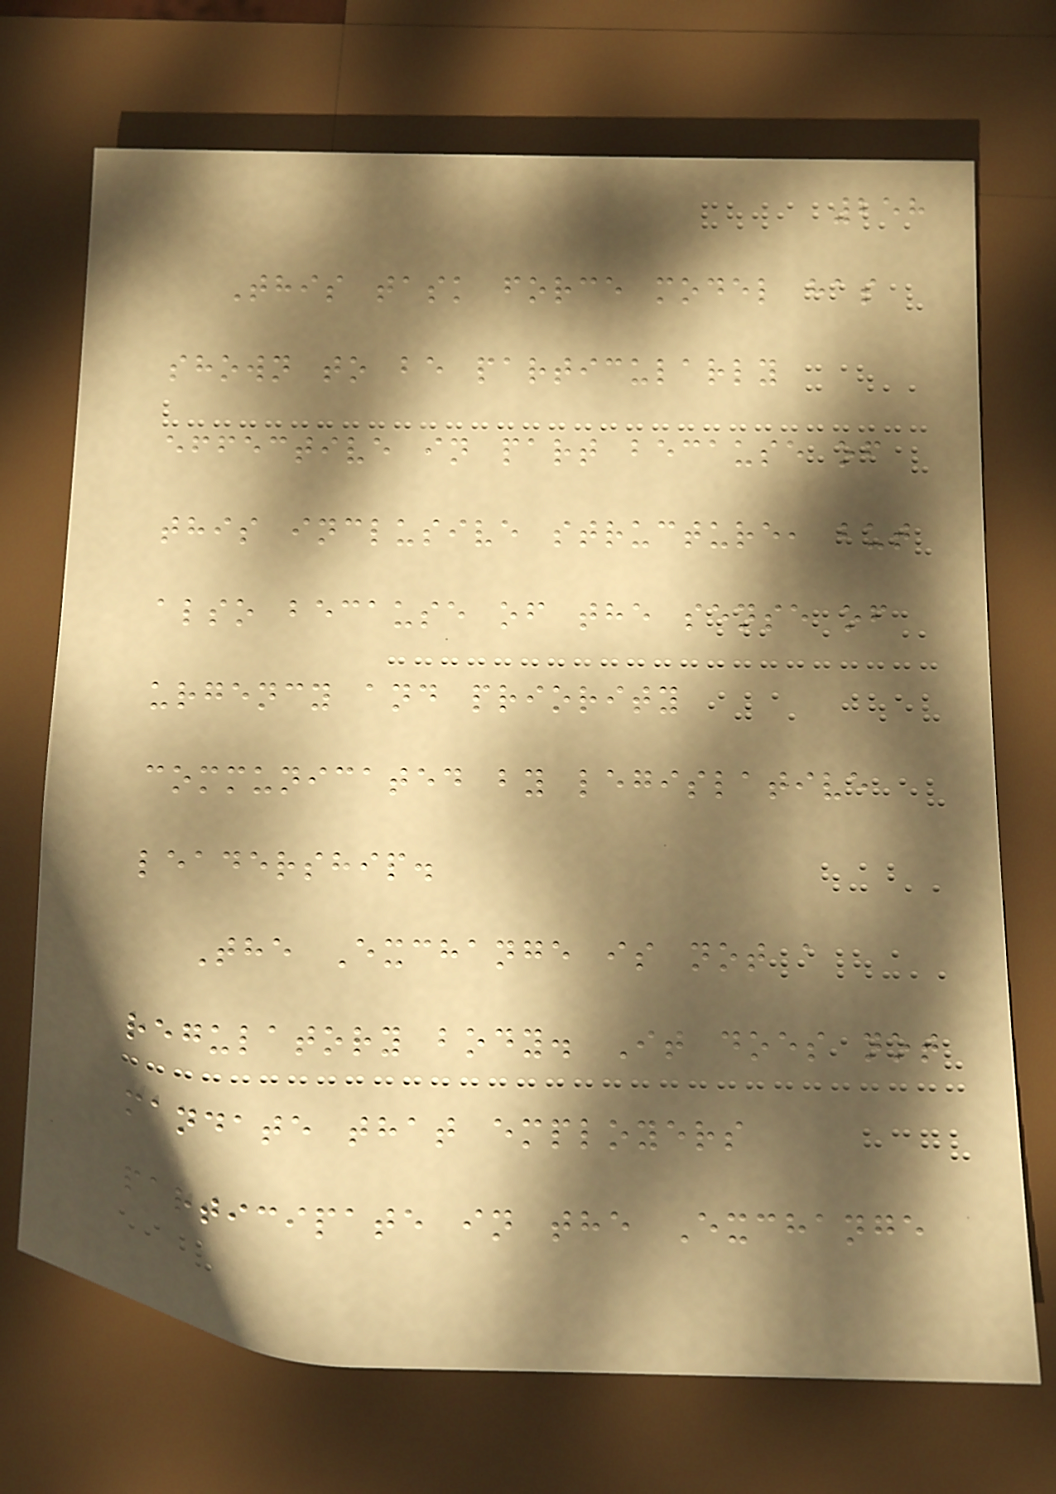258
This task force model has
shown to be particularly
effective in part because of
this inclusive structure, but
also because of the sense of
urgency and priority
communicated by legislative
leadership.
The Exchange is not a
regulatory body. It does not
mandate that employers
participate in the Exchange
